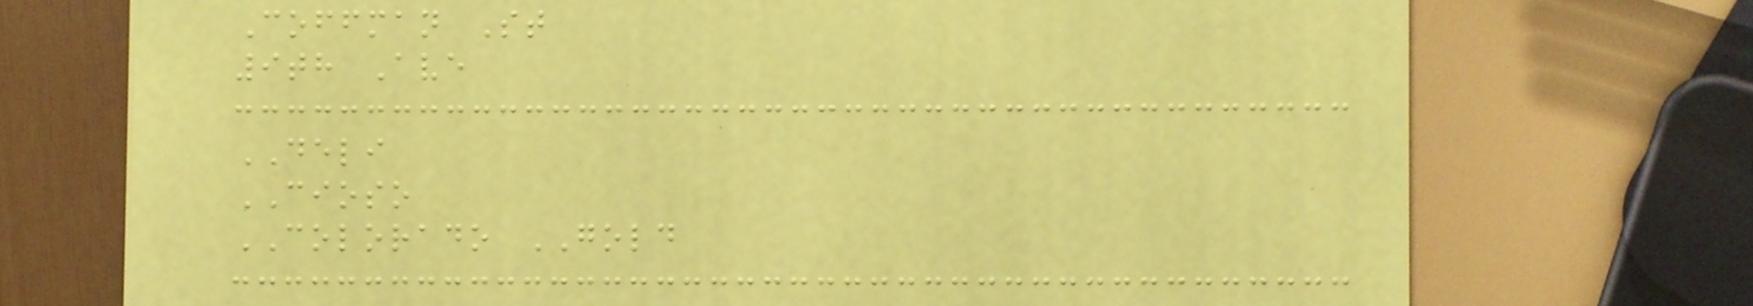Coffman St
9th Ave
DELI
CIOSO
COLORADO GOLD
